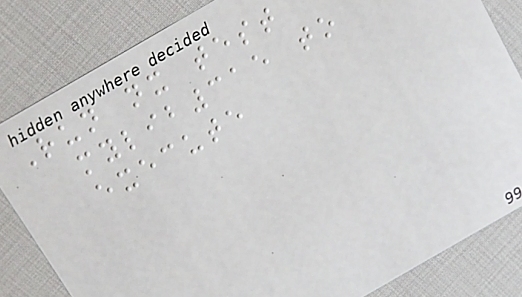Run nx test
mylib315 to
execute
